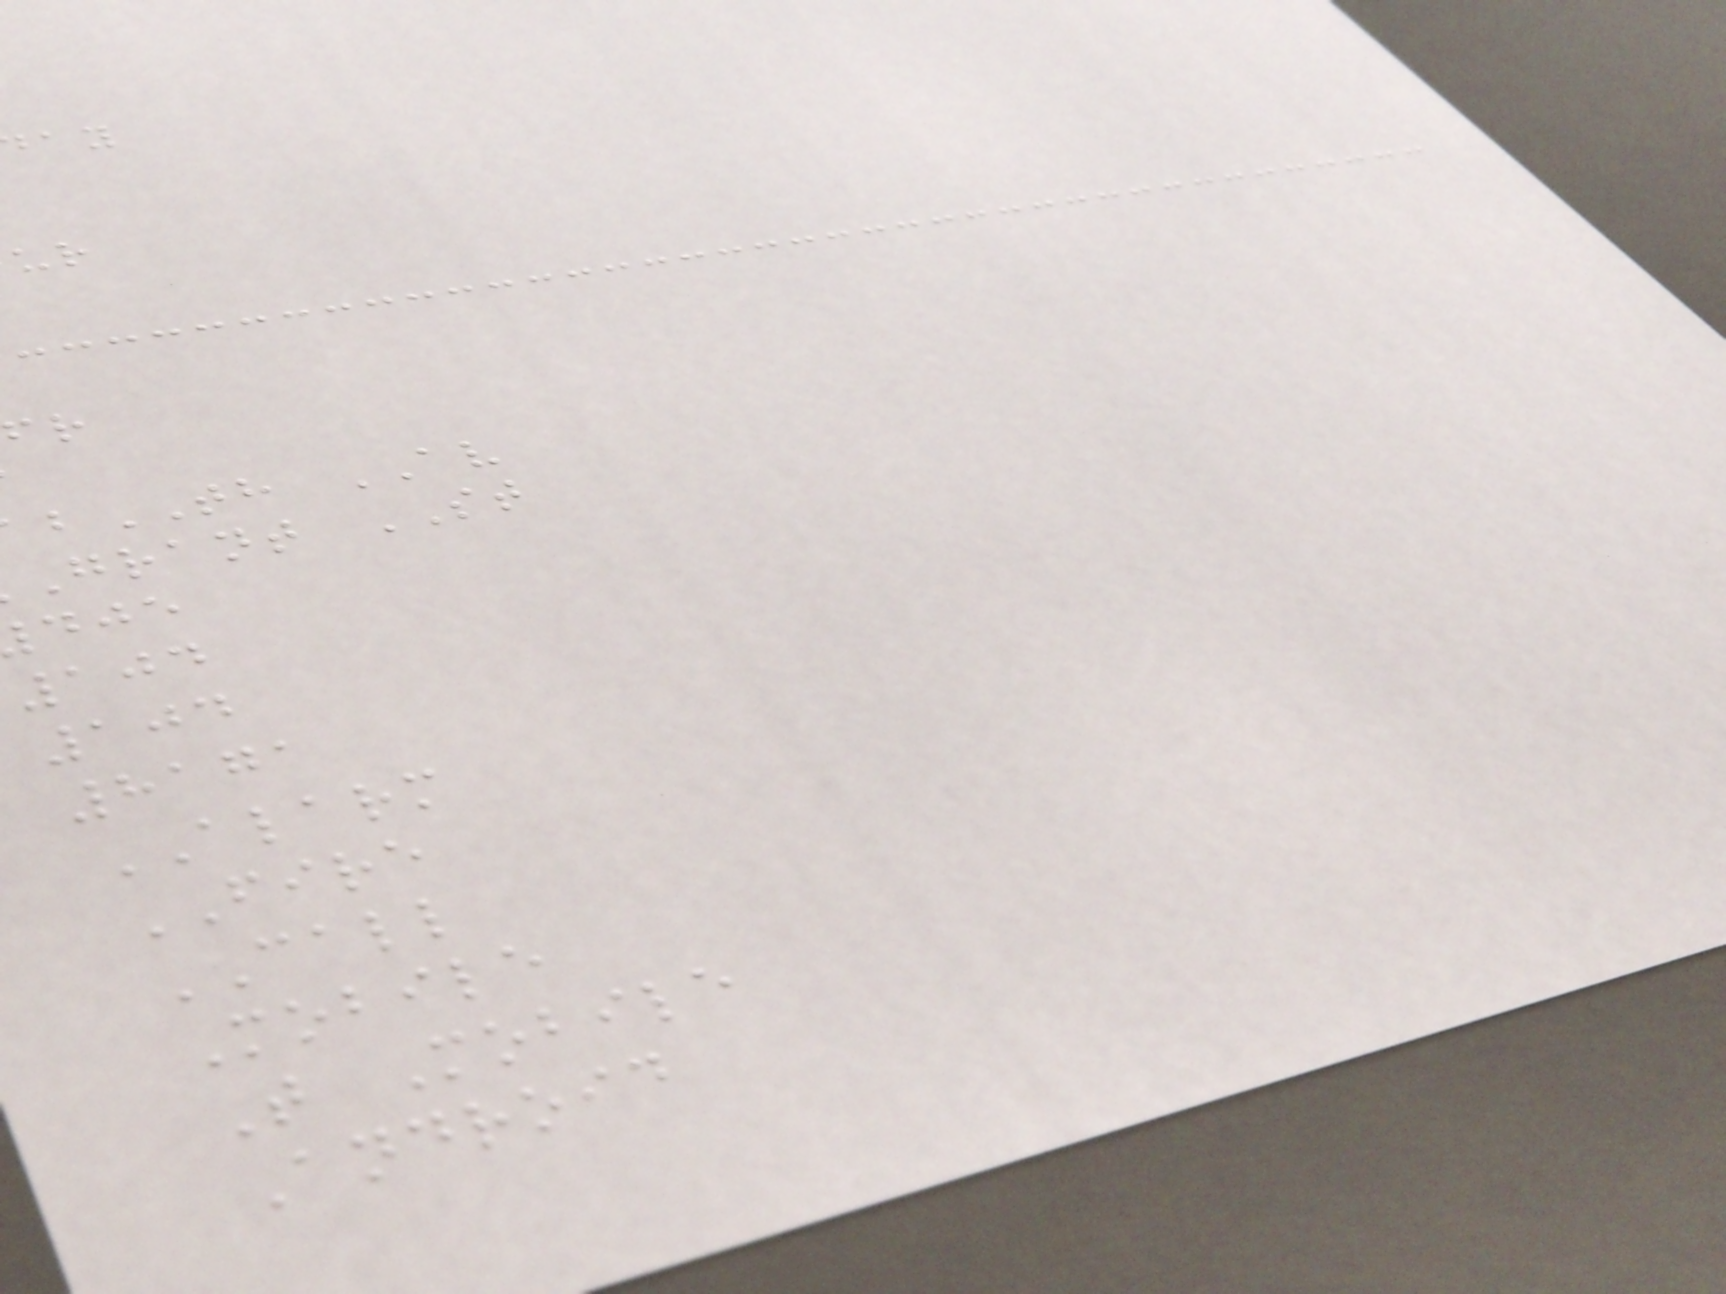TH AV
grant ST
104
104
8171
ALARM
FIRE
CALL
Mobile
T Mobile
Android
